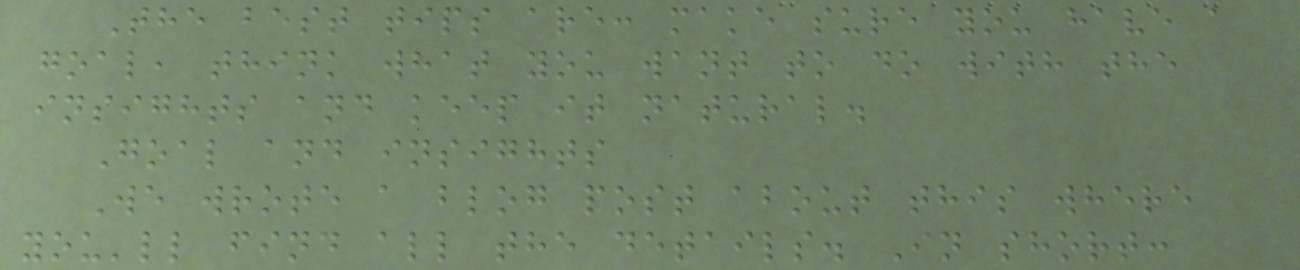The best tips are: make sure you have a
goal, think what you want to do with the
insights and keep it natural.
Goal and insights
We wrote a blog post about this where
you'll find all the details. In short:
